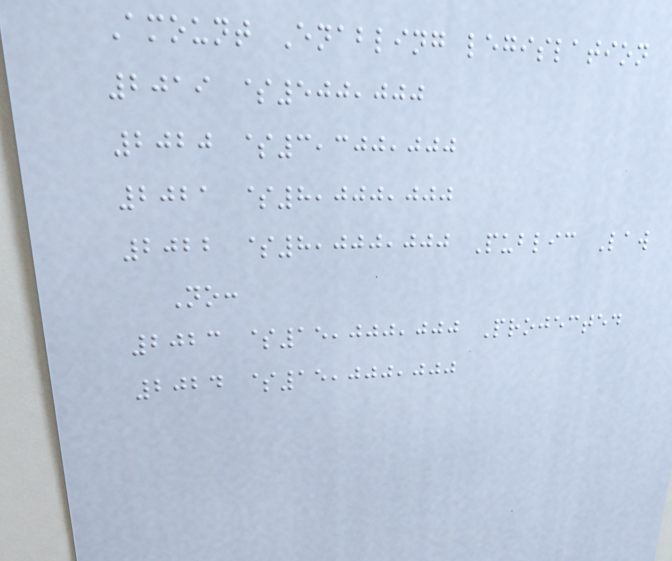Amount Enabling legislation
2019 $500,000
2020 $3,300,000
2021 $8,000,000
2022 $8,000,000 Public Law
No:
2023 $15,000,000 Projected
2024 $15,000,000
